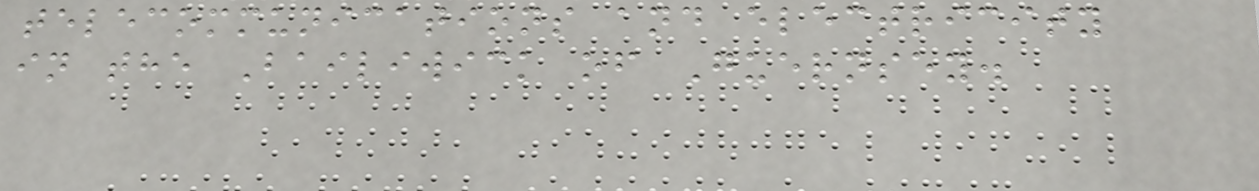telecommunications and electricity
in the Bailiwick of Guernsey.
